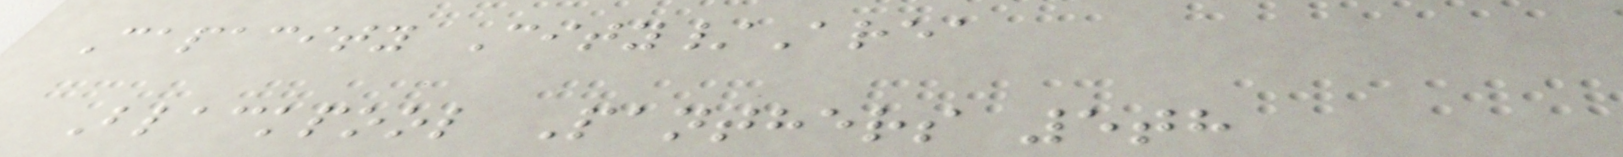Capacity City/Area
Blackpool Panthers 5th
